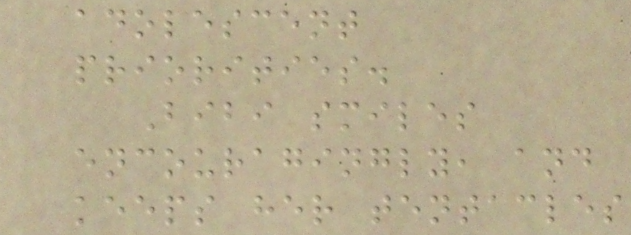adolescent
priorities.
Bibi smiles
encouragingly, and
keeps her tentacles
